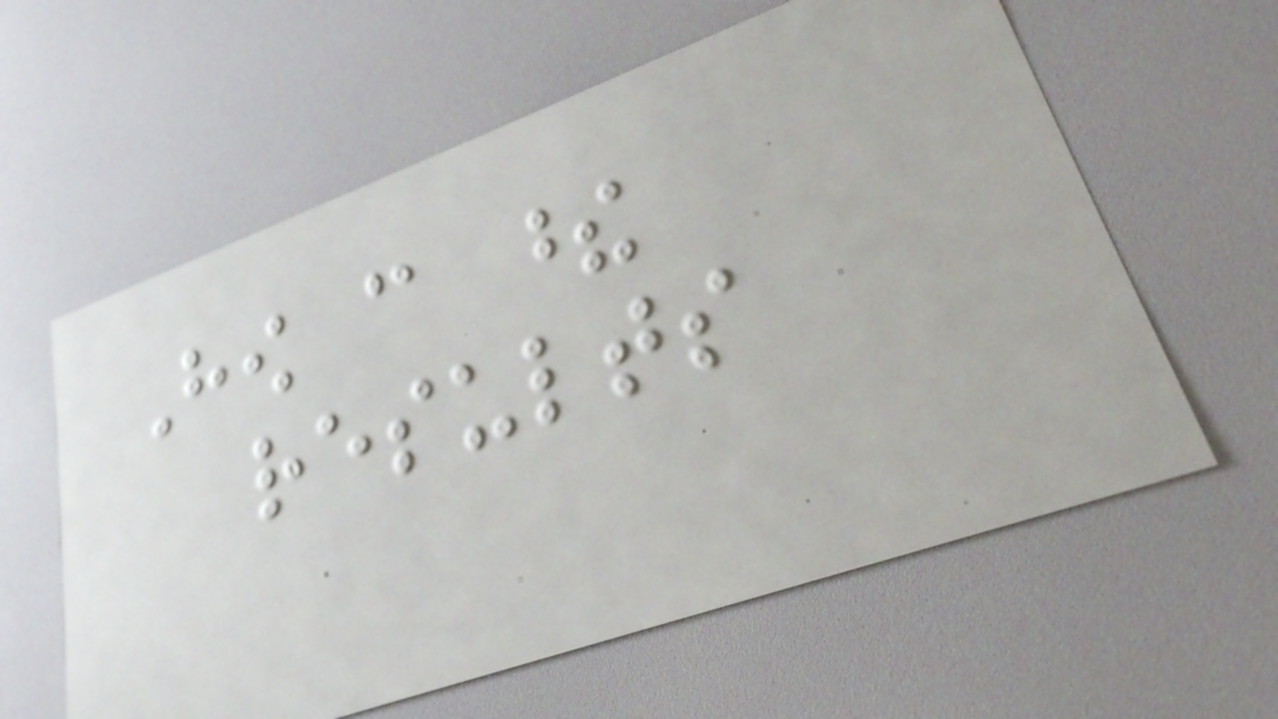How can these
results
